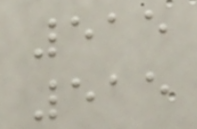515
515
